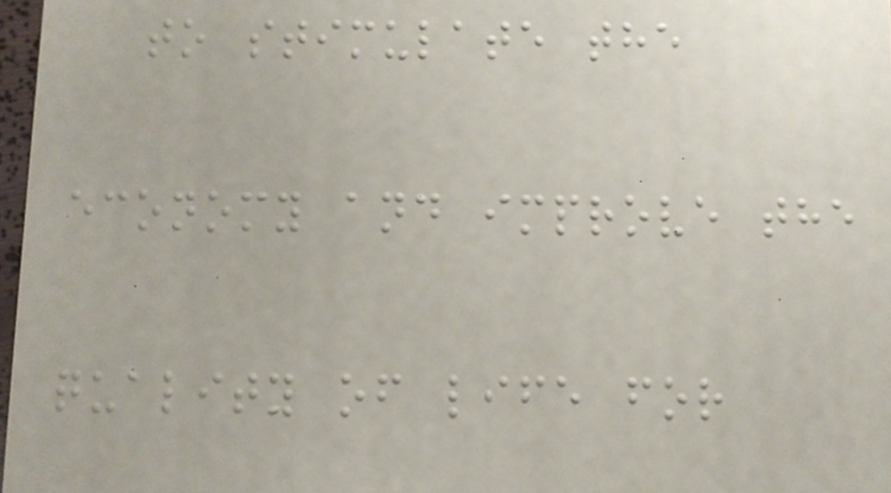to stimulate the
economy and improve the
quality of life for
